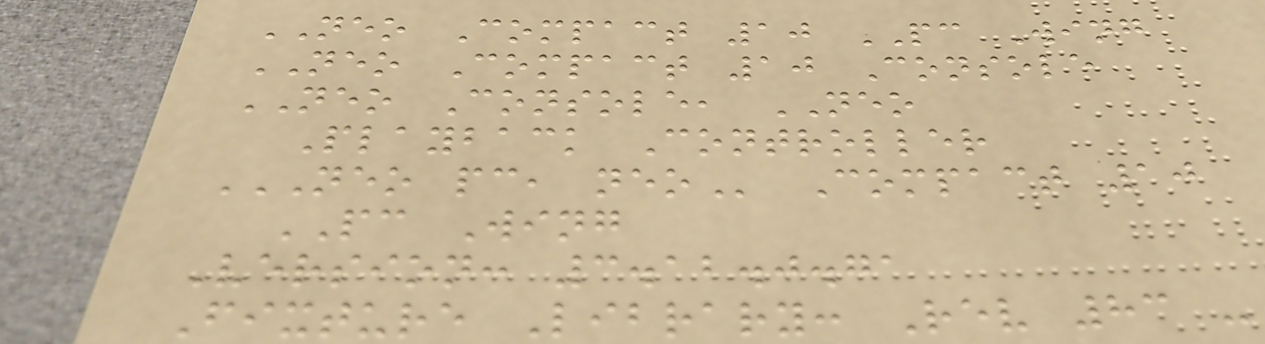NEO Compact 10 PC Wing
NEO Compact 10 Console
NEO Console, NEO
Playback Controller
NEO PC, NEO Compact 10
PC Wing
Version: 3.12.0.71
Fixture Library: Rev 83 -
